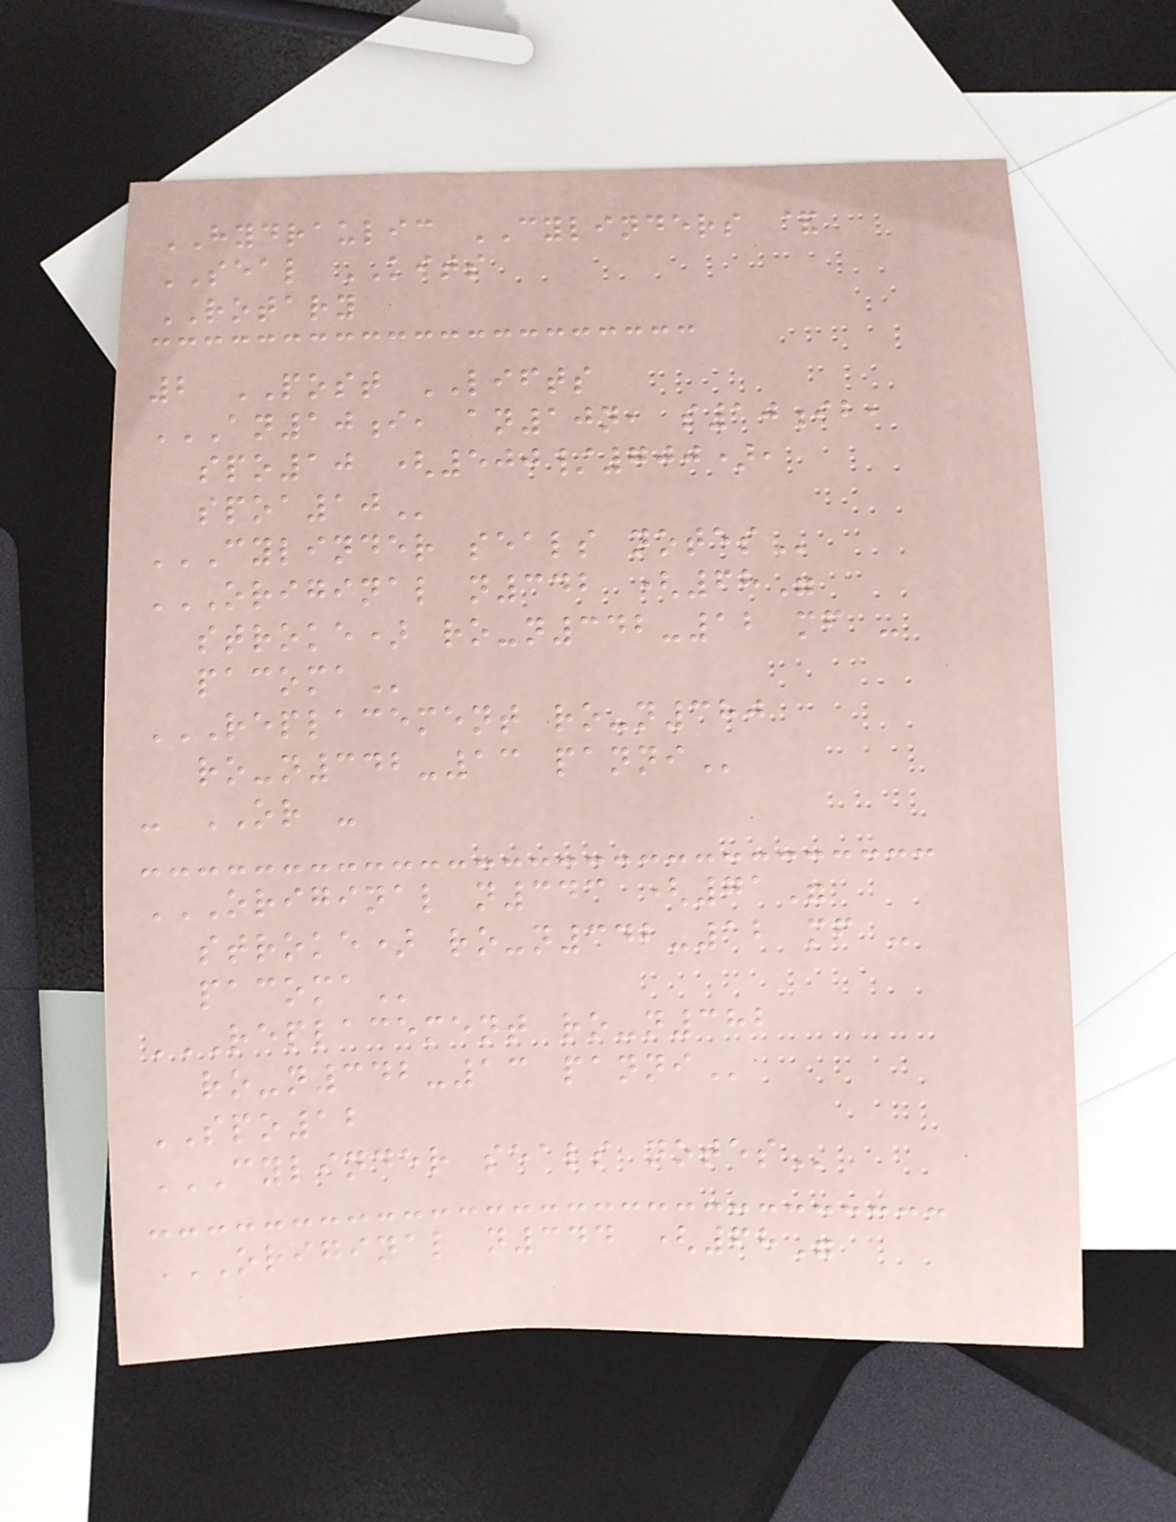HYDRAULIC CYLINDERS &
SEAL KITS
ROTARY
2 POST LIFTS
AN10I, AN10N, S10IB,
SPO10 (500/700),
SPOA10
CYLINDER SEALS NOTES
ORIGINAL N342 (68"
STROKE) RO-N342-12 MF -
PACOMA
REPLACEMENT RO-N380
RO-N342-13 PANNI
- OR -
ORIGINAL N343 (71"
STROKE) RO-N342-12 MF -
PACOMA
REPLACEMENT RO-N382
RO-N342-13 PANNI
SPO12
CYLINDER SEALS NOTES
ORIGINAL N344 (68"
